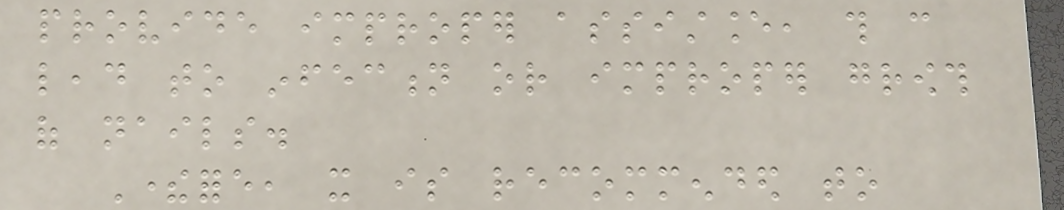provide improper assistance, this can
lead to infection or improper growth
of nails.
Therefore, it is recommended to
